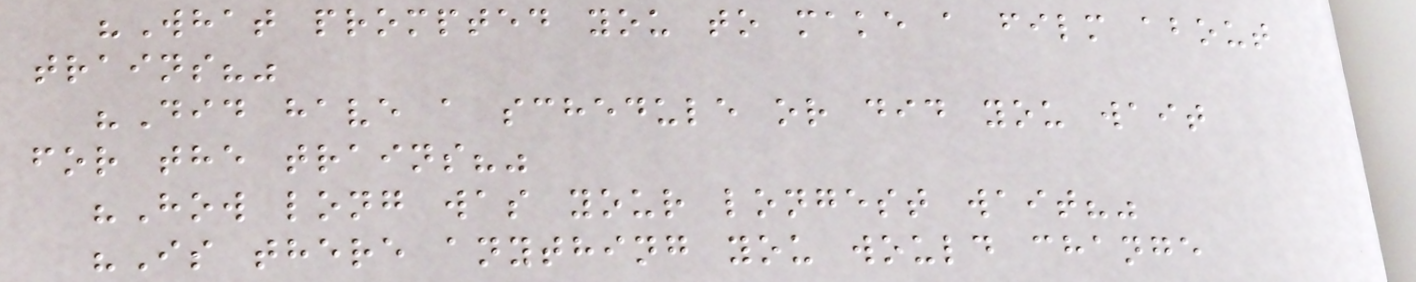"What prompted you to make a film about
trains?"
"Did have a schedule or did you wait
for the trains?"
"How long was your longest wait?"
"Is there anything you would change
